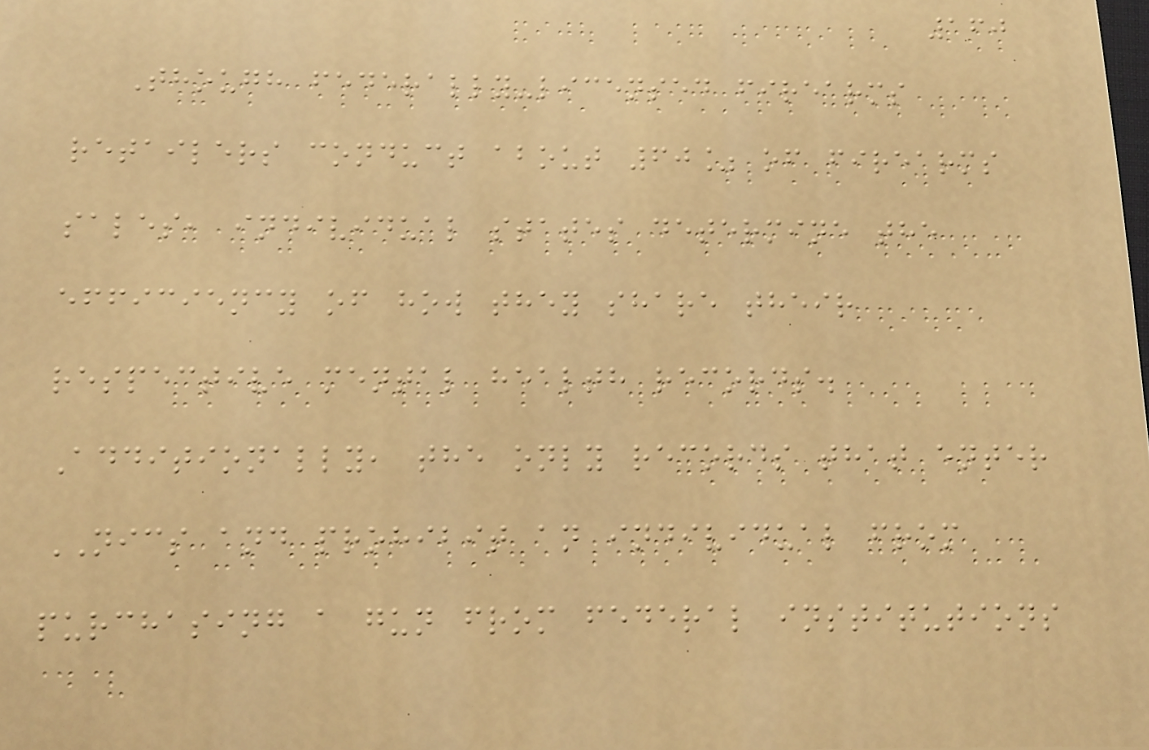160
Though federally-licensed firearms
retailers conduct about 60% of firearms
sales, individual states determine the
efficiency of how they share their
respective mental health records.
Additionally, the only records that enter
NICS and prohibit an individual from
purchasing a gun from federal institutions
